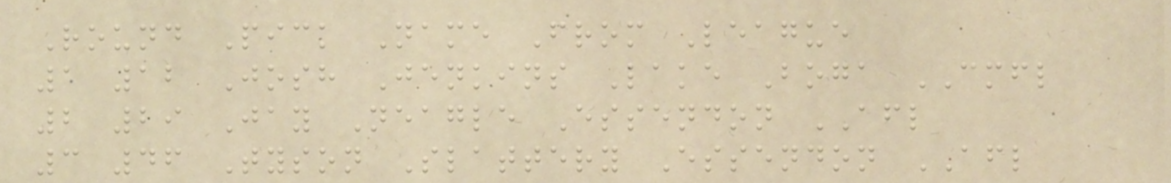Round Pick Name From League
1 12 Josh Jenkins Lake Boga CMFL
2 29 Jay Neagle Essendon AFL
3 46 Tyson Slattery Essendon AFL
